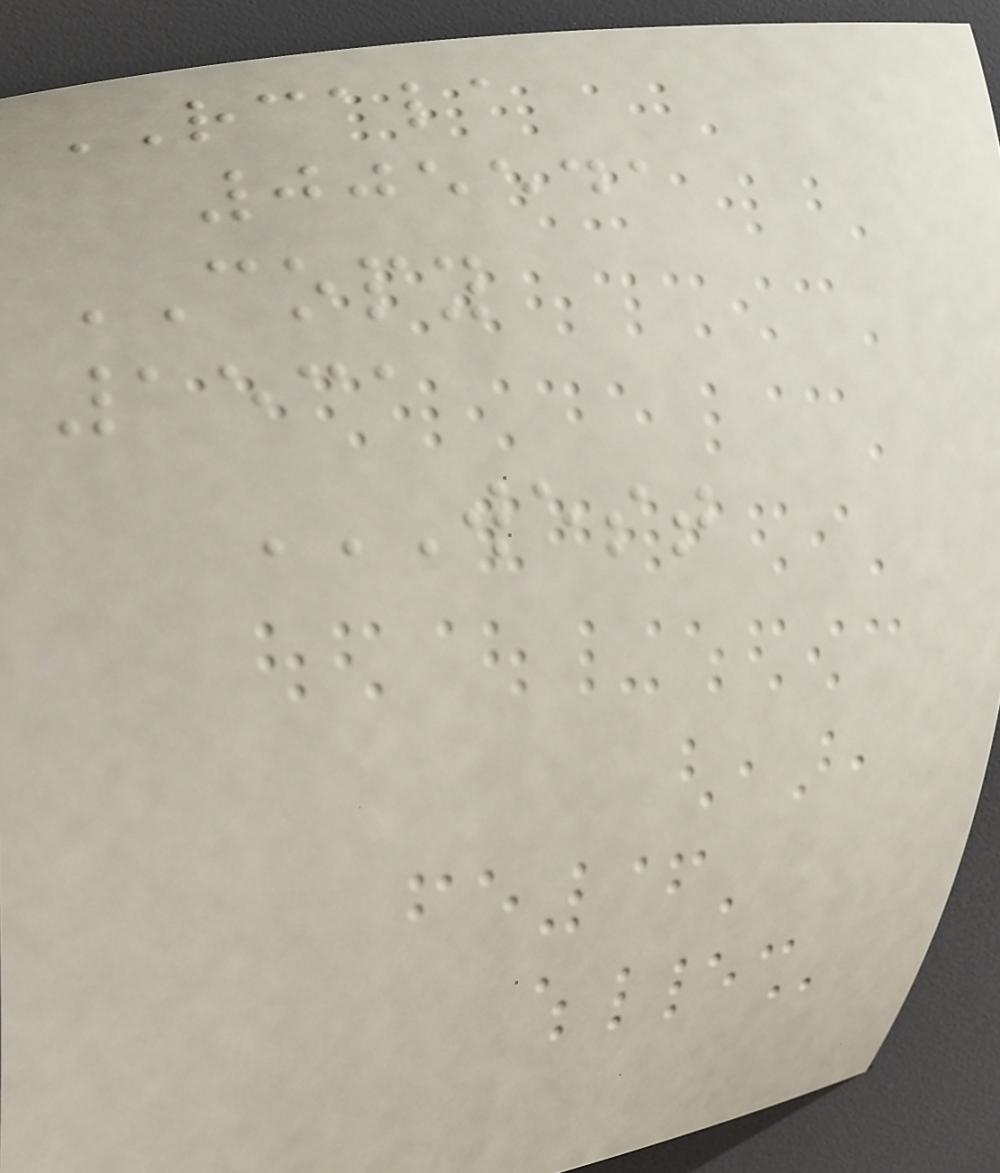RCALA
005541
COPY
1531
WEST
